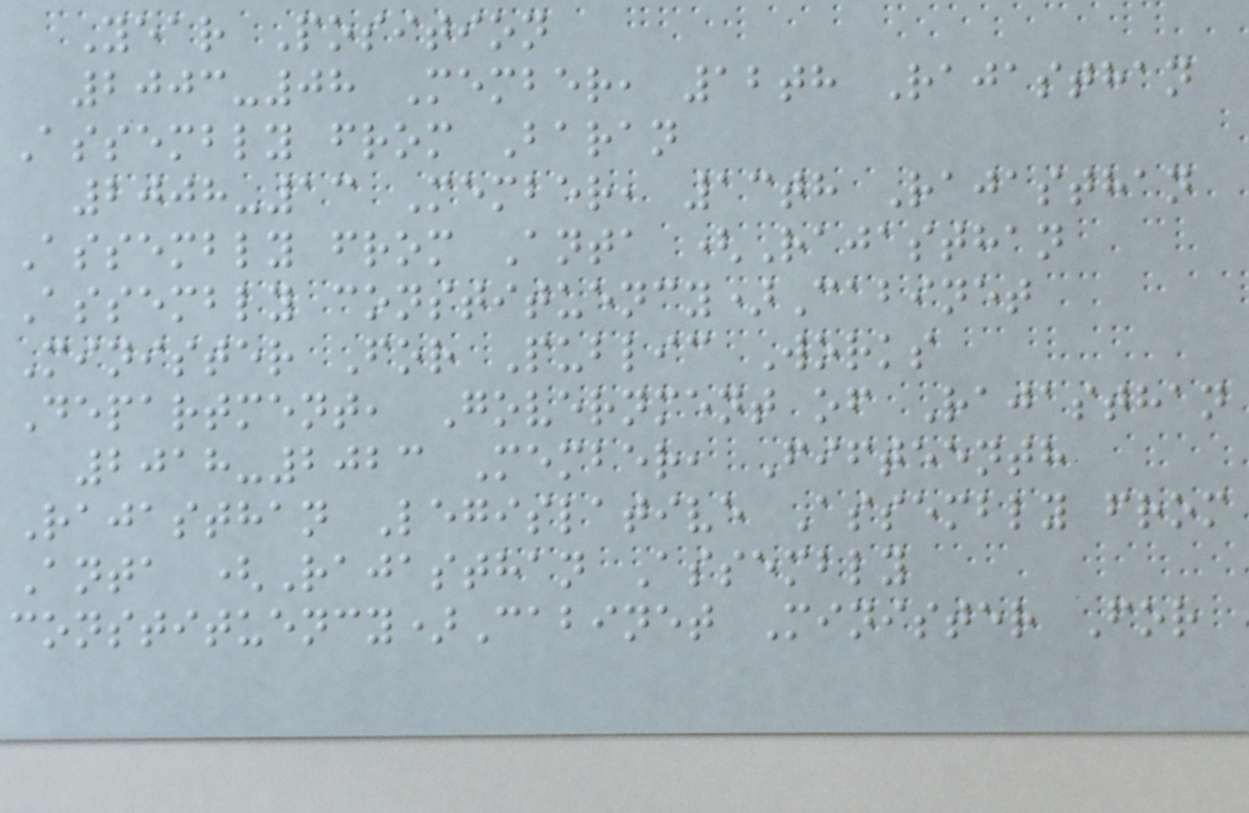Year Position
2003-08 Member, 12th Rajasthan
Assembly from Baran
2008-13 Member, 13th Rajasthan
Assembly from Anta (Rajasthan
Assembly constituency)Cabinet
Minister For Public Works
Department, Government of Rajasthan
2018-2023 Member, Fifteenth
Rajasthan Legislative Assembly from
Anta (Rajasthan Assembly
constituency)Cabinet Minister For
